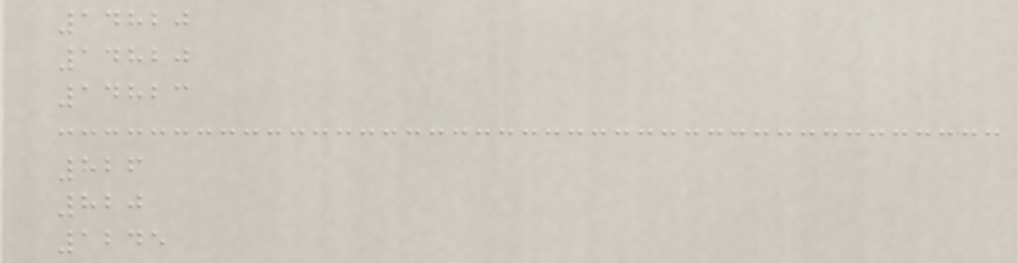14820
14820
14823
826
820
1245
